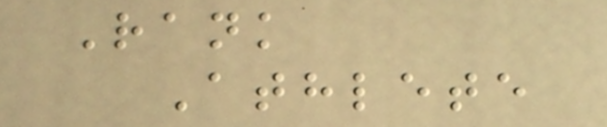Rank
Athlete
